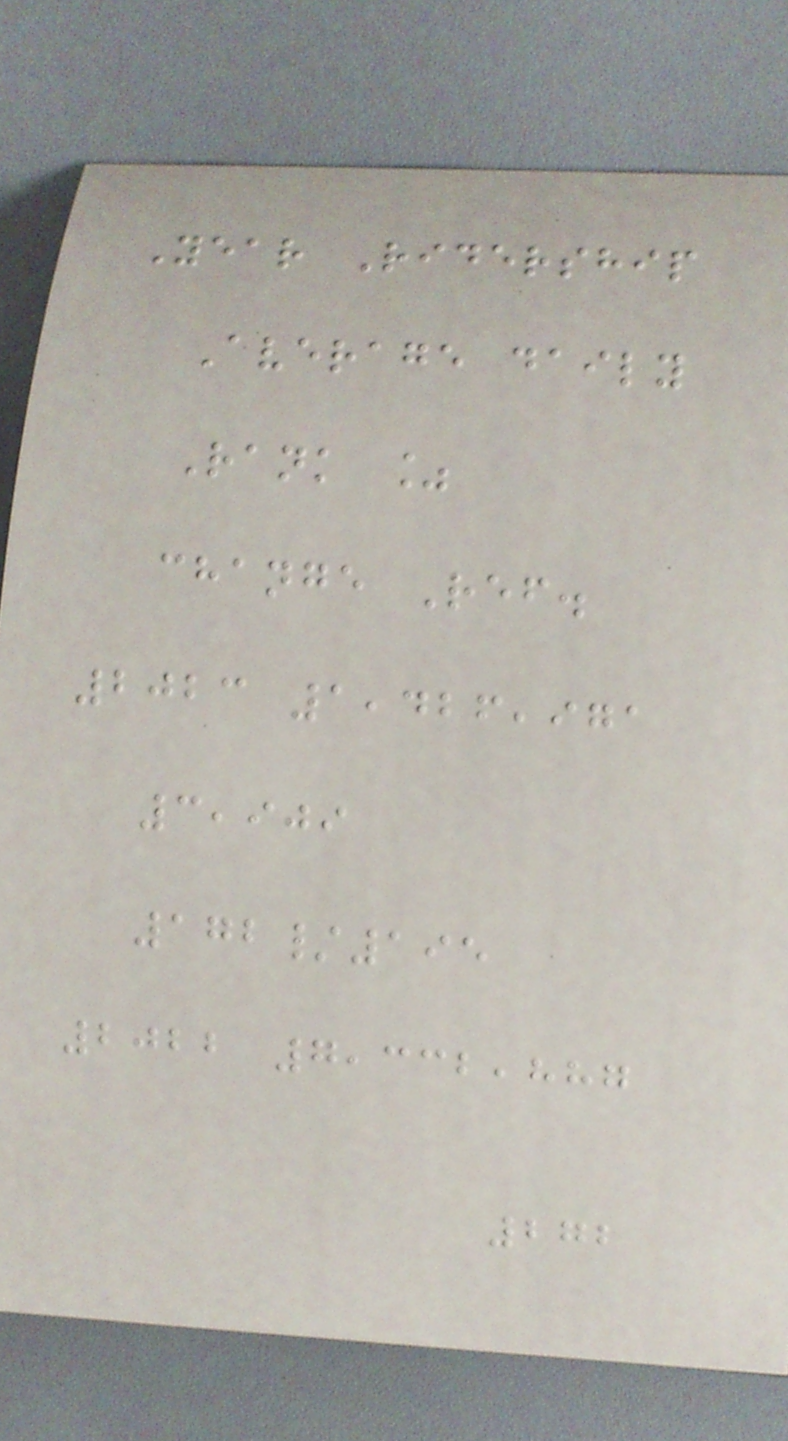Year Ridership
Average daily
Rank %
change Ref.
2023 1,426,971
3,909
172/195
2022 7,332,887
272
